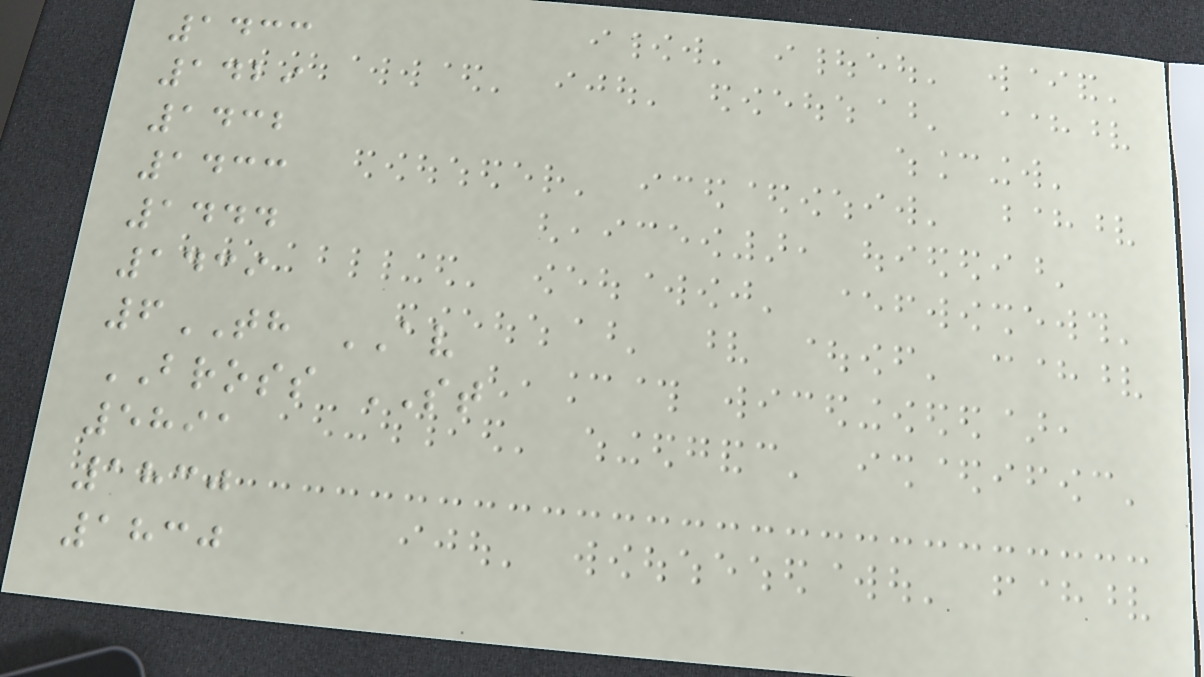1433
1429
1432
1433
1444
1439
6TH AV
BROSS ST
5891
1830
1830
